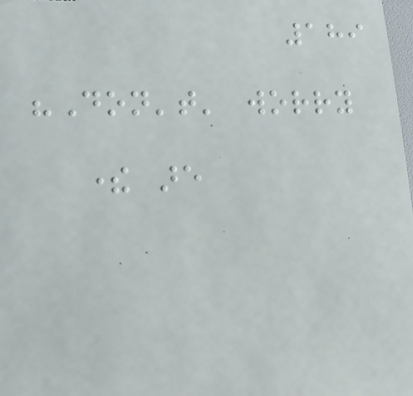189
"Don't' worry
there are
